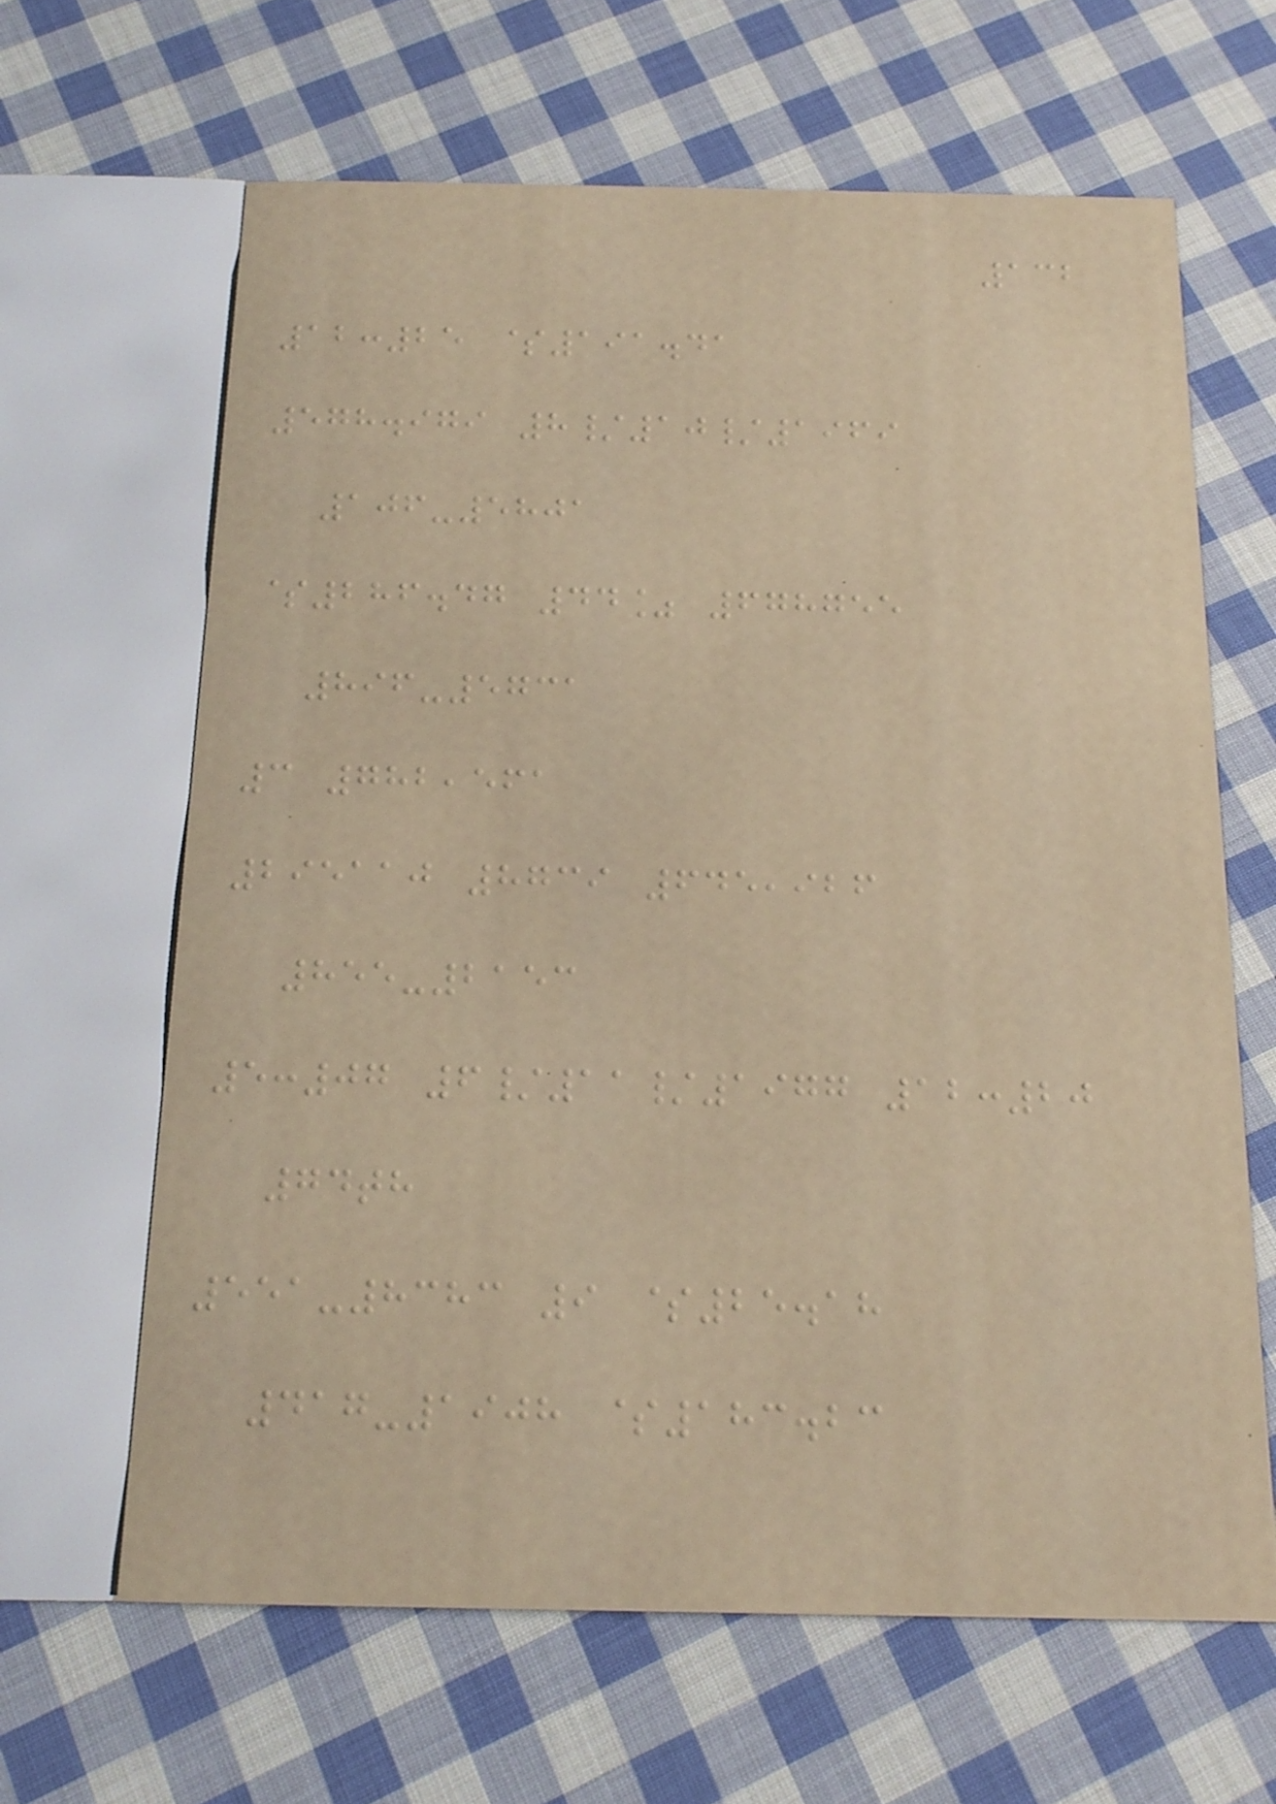132
12:25 $191.41
578.979 8/10/1969
106-5801
$286.47 44% 678755
896-5731
3 782,561
295110 8739 645,926
855-2153
5:07 6/11/1977 12:20
74th
551-8383 9 $25.18
417-1908 $183.23
